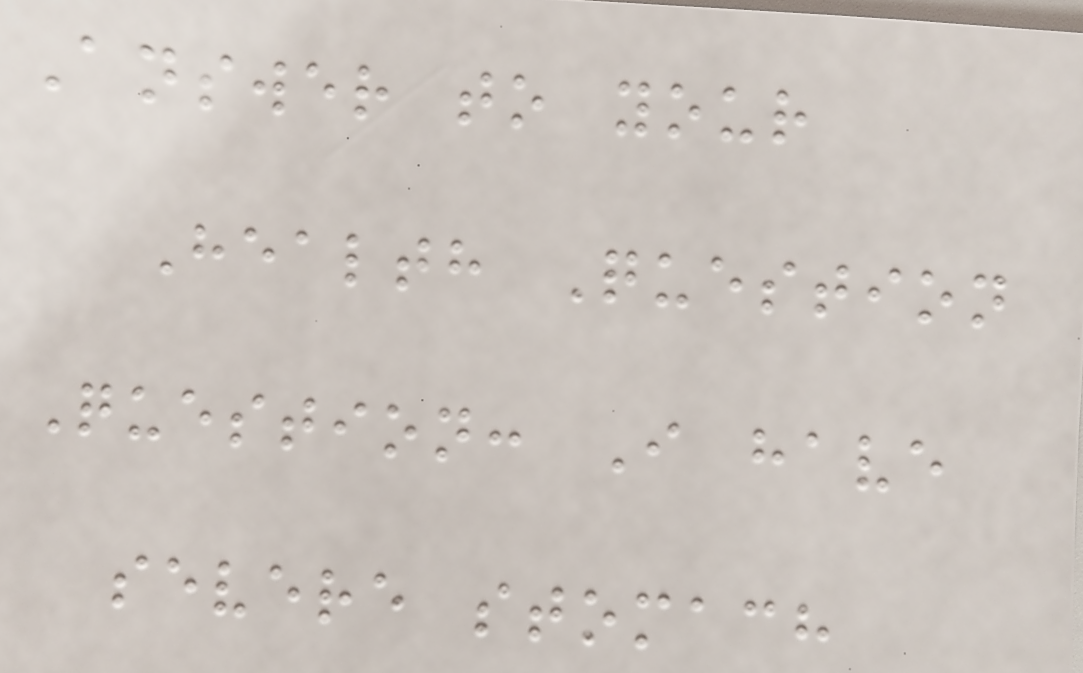Answer to your
Health Question
Question: I have
severe stomach
